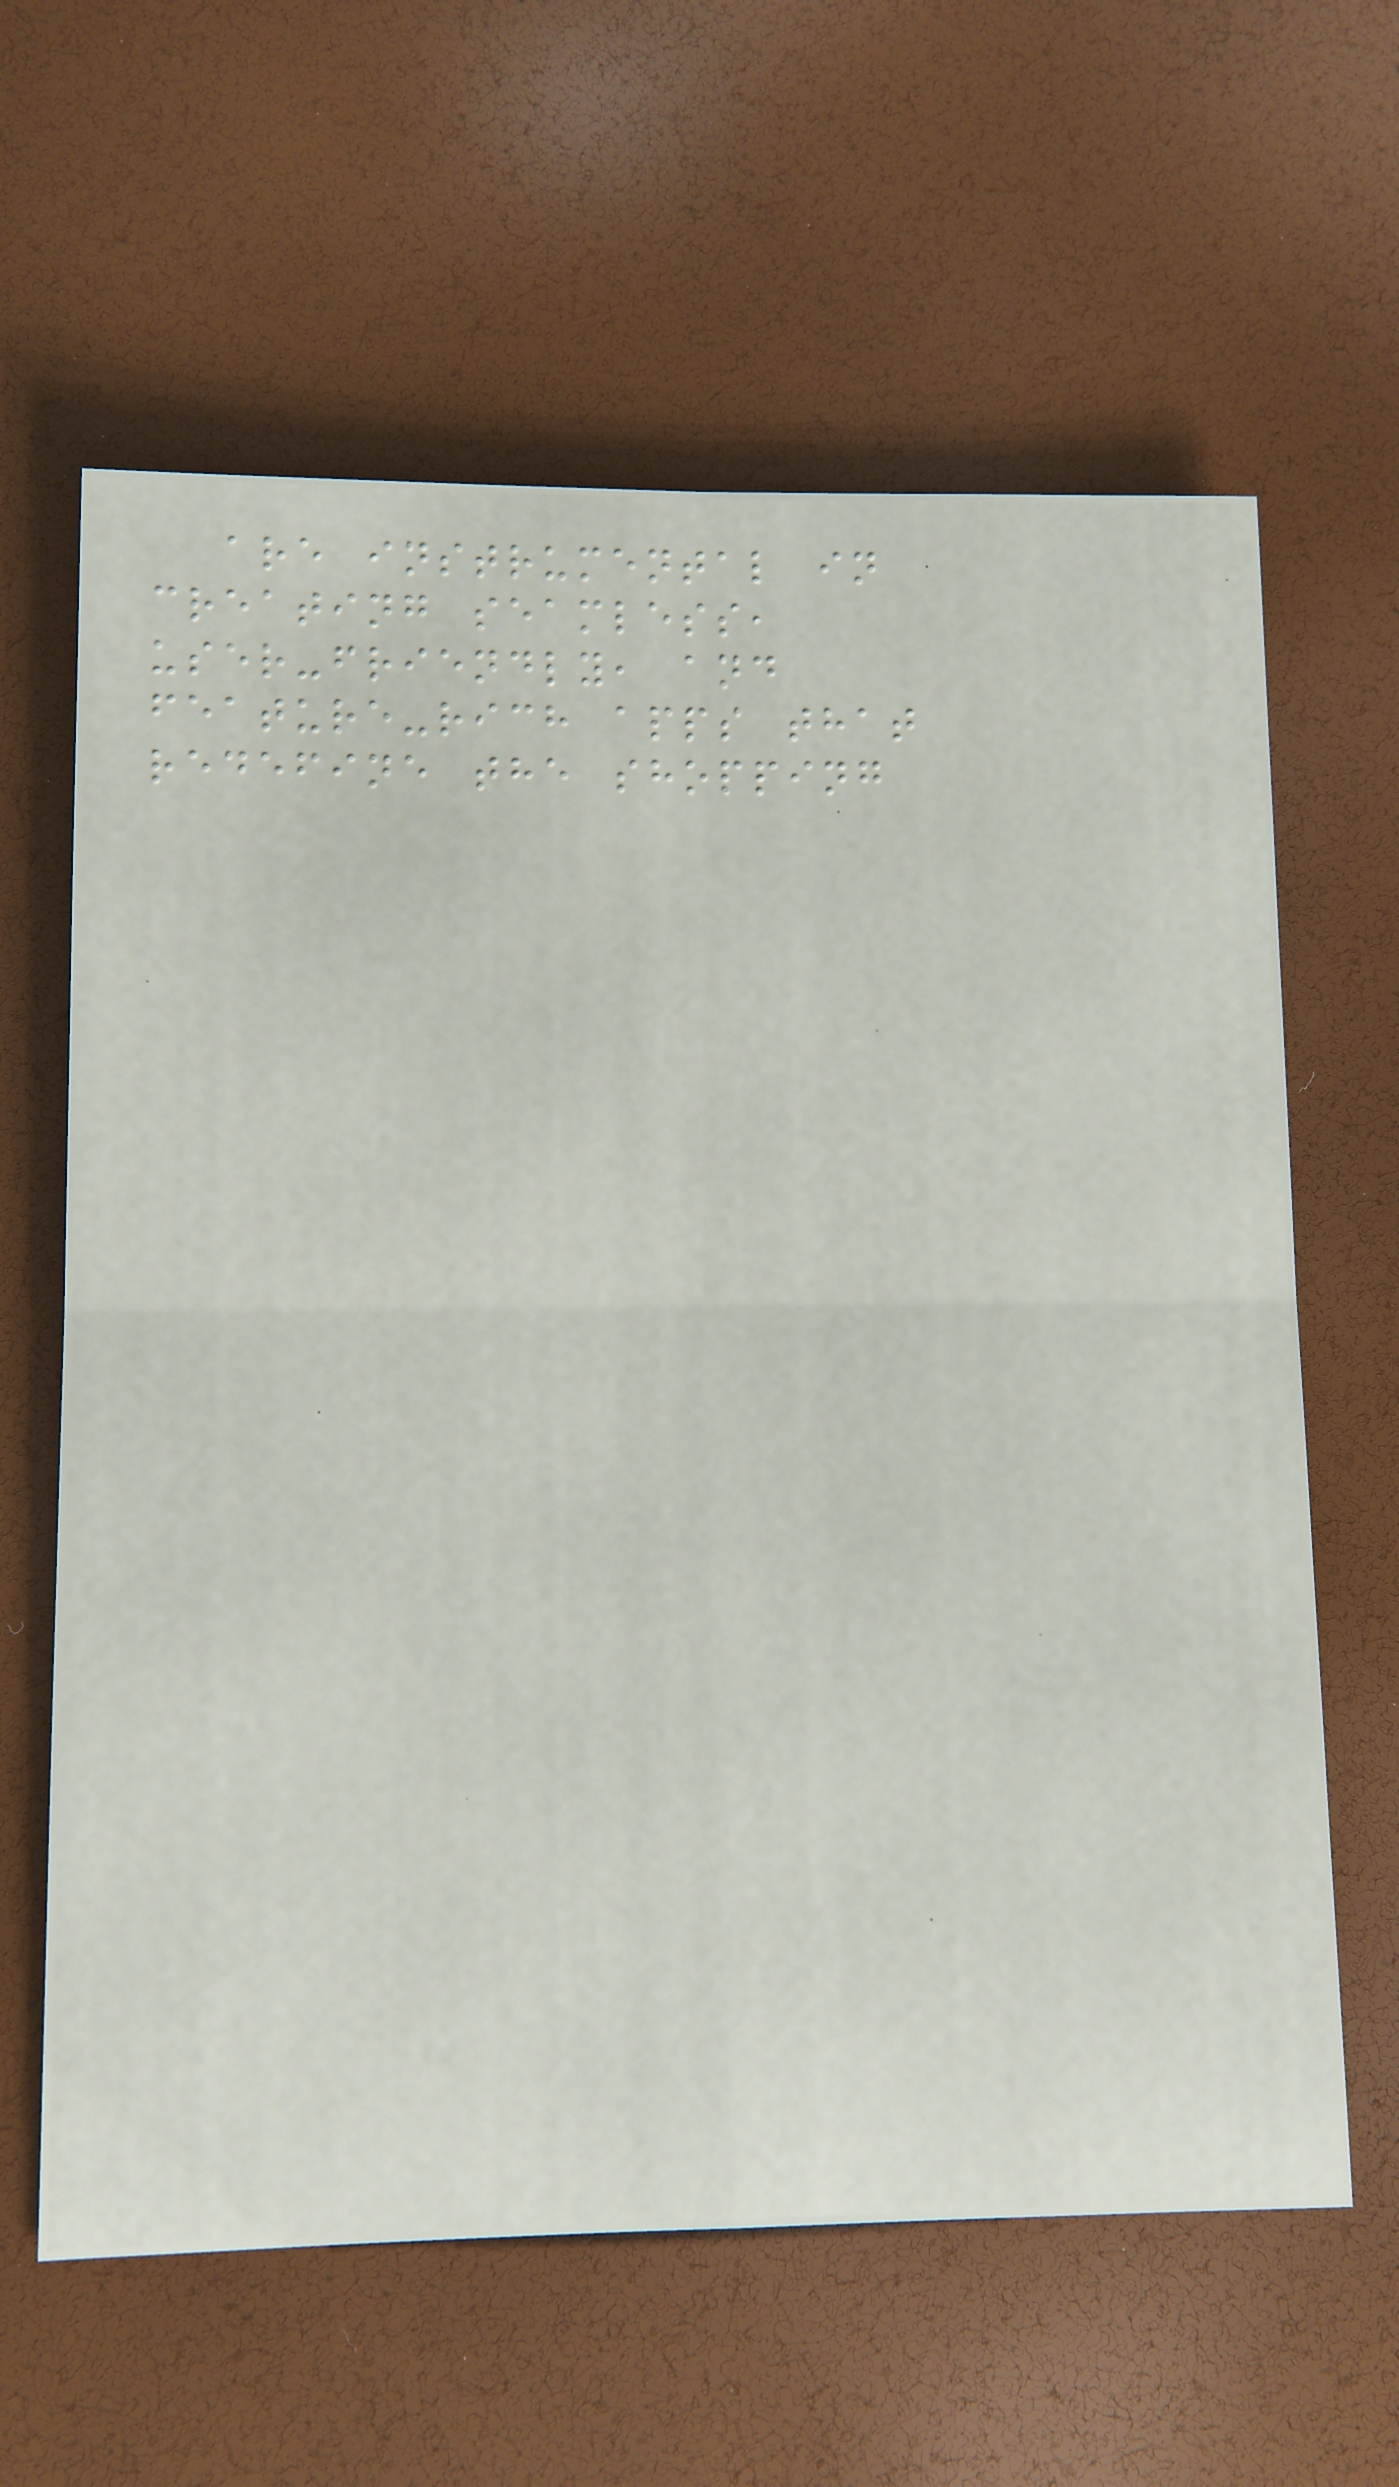are instrumental in
creating seamless,
user-friendly, and
feature-rich apps that
redefine the shopping
